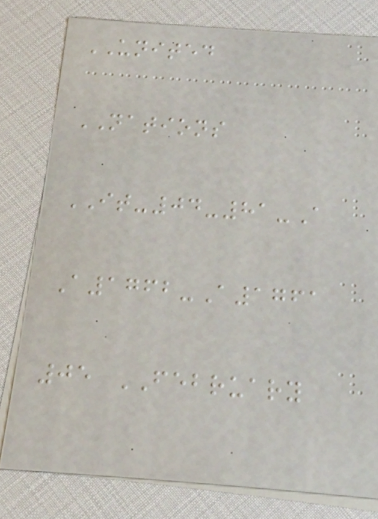UNITED
NATIONS
IT-04-81-A
A1762-A1761
05 FEBRUARY
